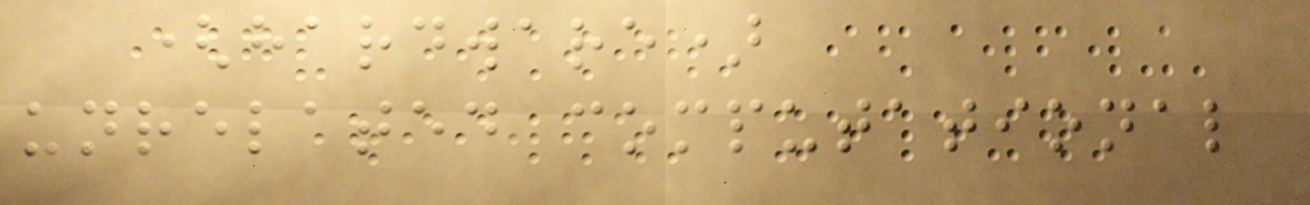(hardware)
unrelated computational
